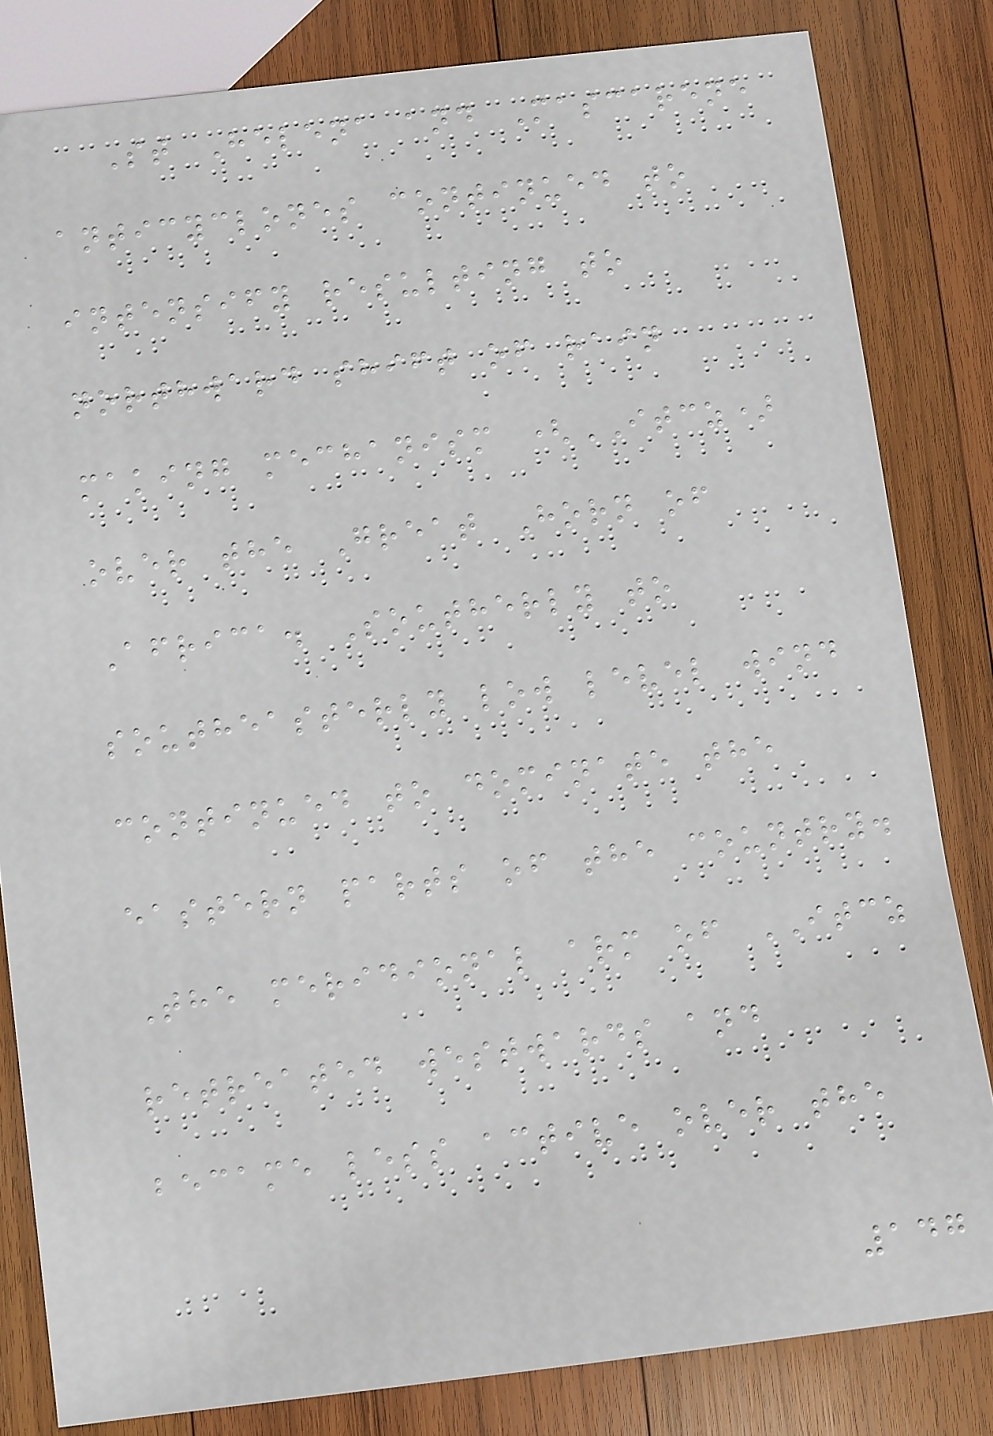St Helena and Mascarene
anticyclones continued to
intensify resulting to
northward shift of rain
making mechanism (ITCZ)
over the Great Horn of
Africa. Southerly to
southeasterly low level wind
continued to dominate the
eastern parts of the country.
The meridional arm of ITCZ
retreated westwards and
became less active over the
147
